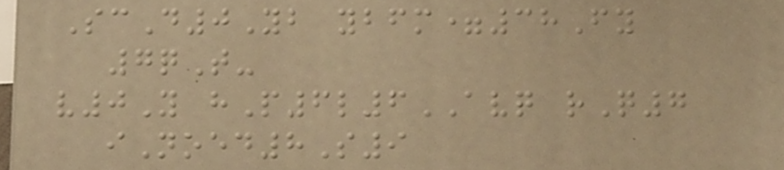ScD0Yb ybfm=38Fy
7qT-
v0Y hP6l6AVQ rQ7
iNoed8S9
